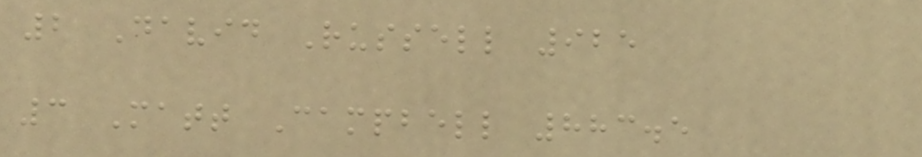2 David Russell 925
3 Matt Campbell 883.5
